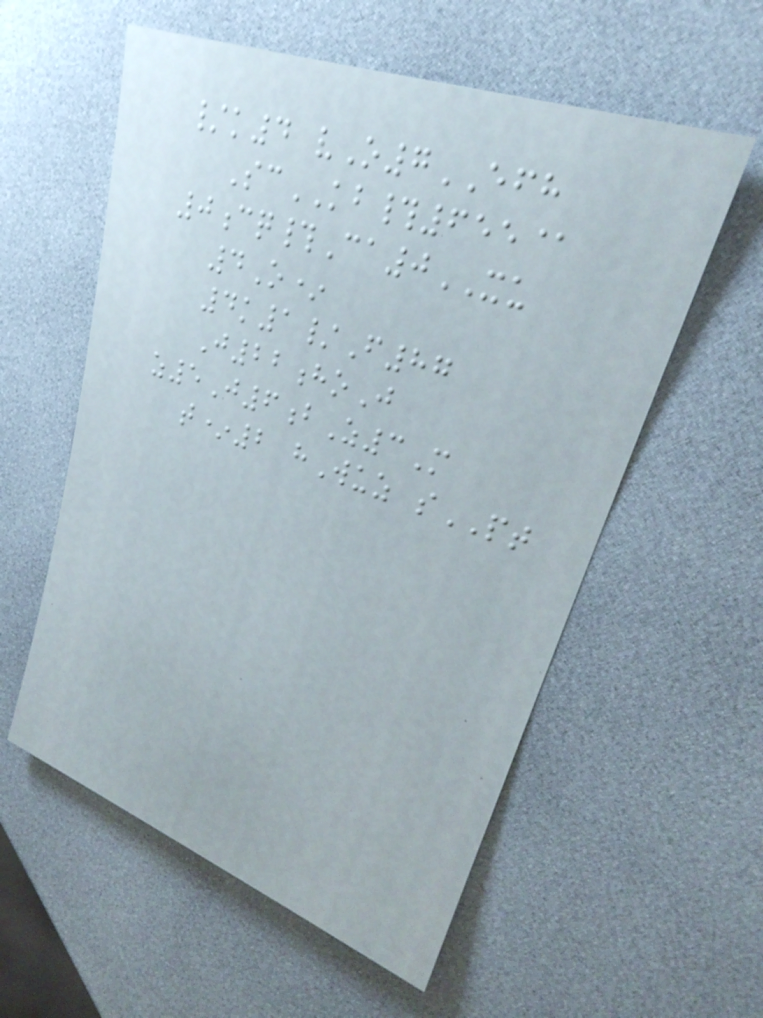/k4 vO7EFH
ScKB#655@
0cq#Ca0XU
4O*
4k1/F87
J22hoJ
z5J6bZ3M
t*2 hWuz sPT
